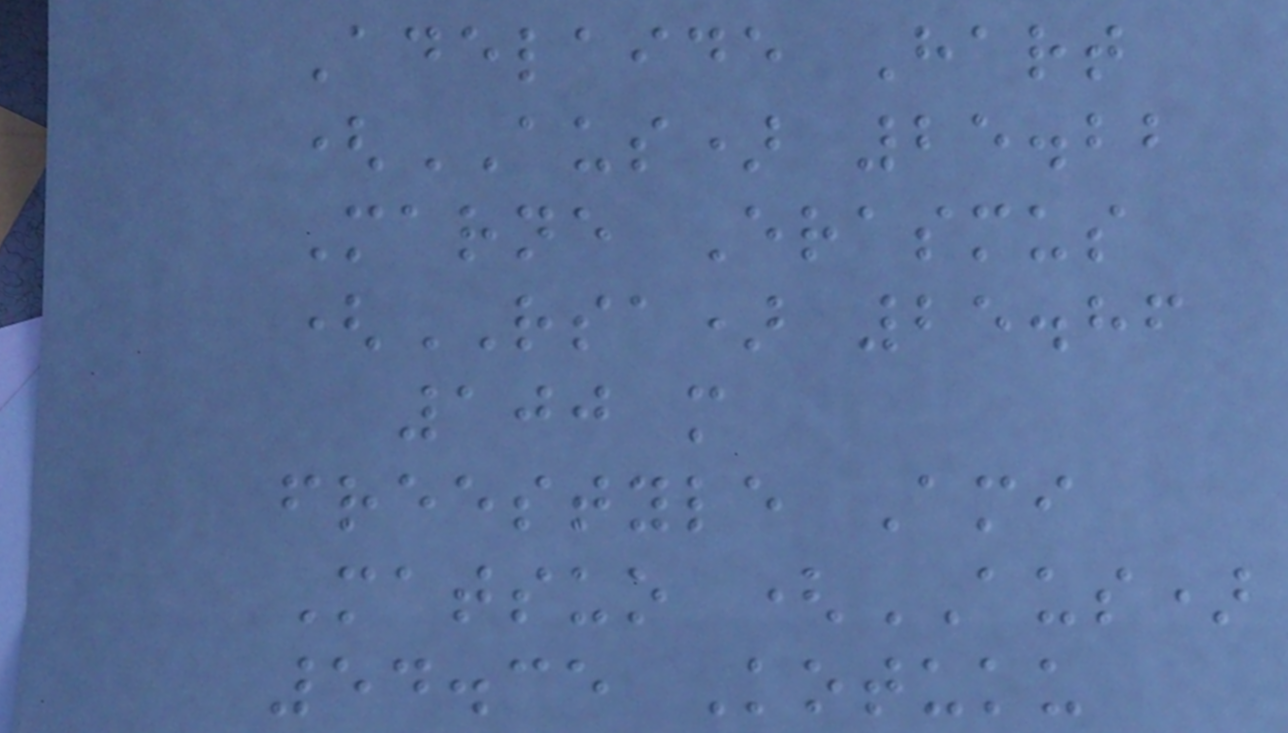Adelaide Hart
(AUS) 25.22
Marne Erasmus
(RSA) 25.86
100 m
freestyle Ami
Matsuo (AUS)
54.35 Kotuku
